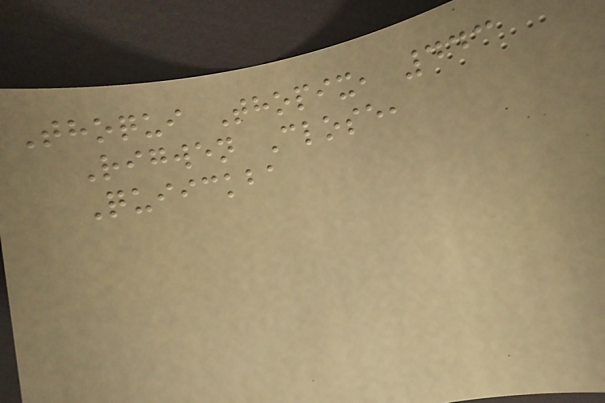Thoqui Thopix, 443
Rigwen Close,
Quiickba
